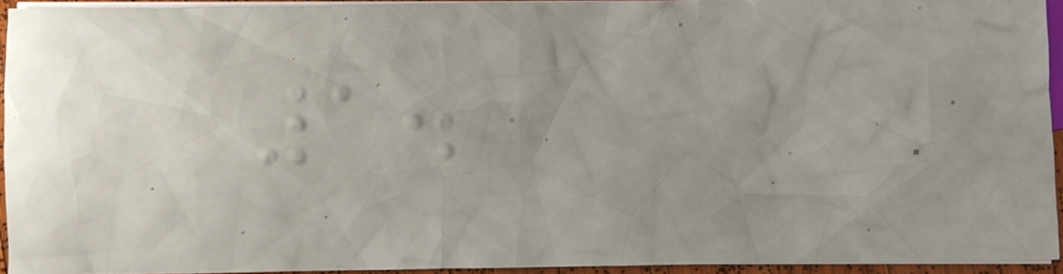1.
